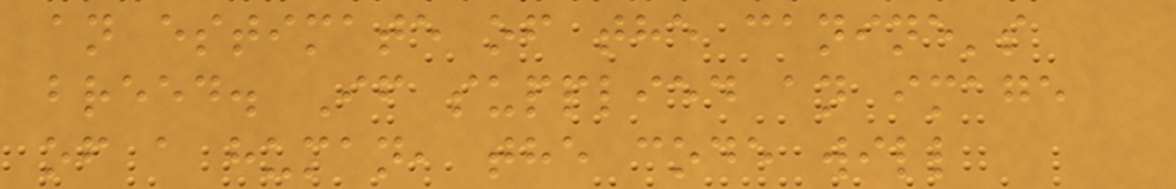an estimate of the canine's
breed. If supplied an image
of a human, the code will
